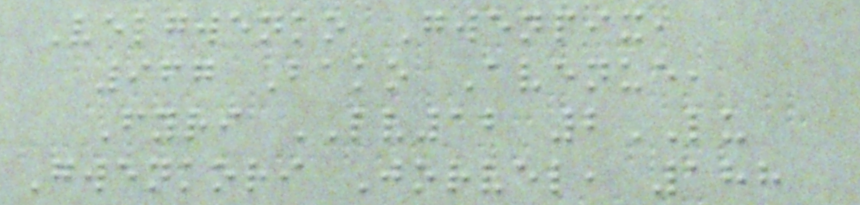Velgwenko Gwenpix,
967 Bako Avenue,
Fyri LV12 2LU
Gwenkori Jorvel, 188
